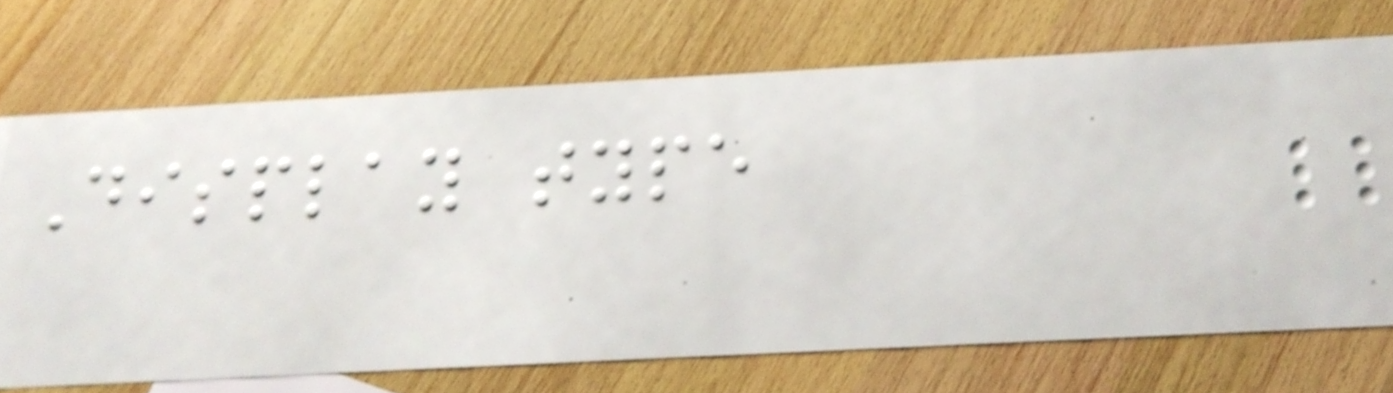Display type
